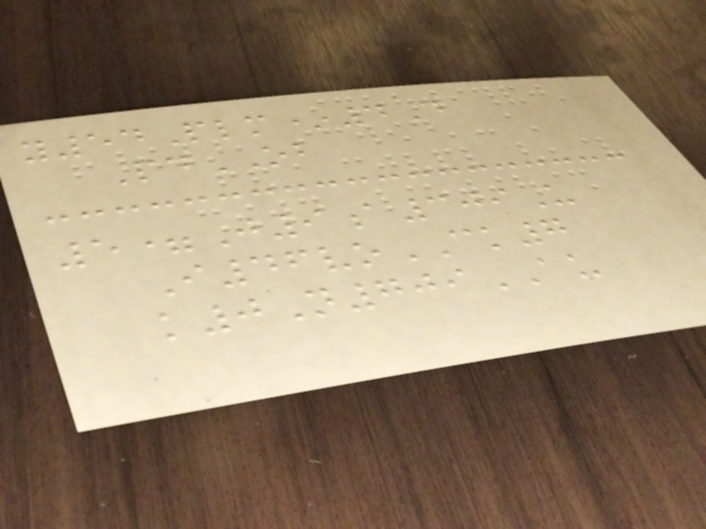y54Plm*4D
PdOB
5=J9a309U
I46voCK7
k0N709AU
